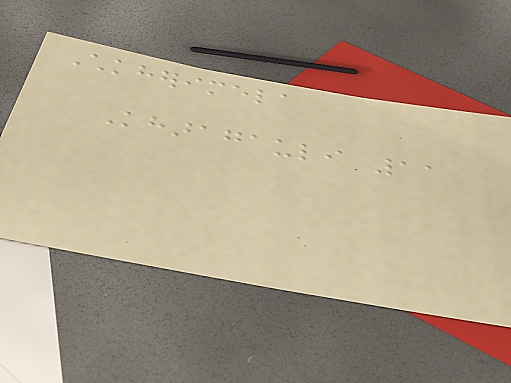Chkherimela
Kharagauli 11
